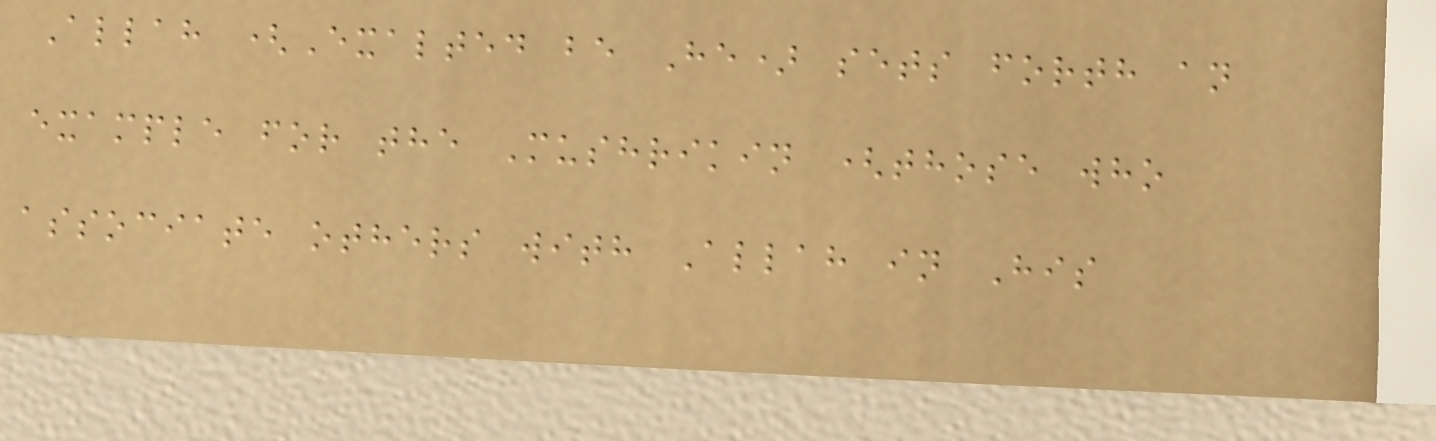Allah (Exalted be He) sets forth an
example for the Mushrikin (those who
associate others with Allah in His
